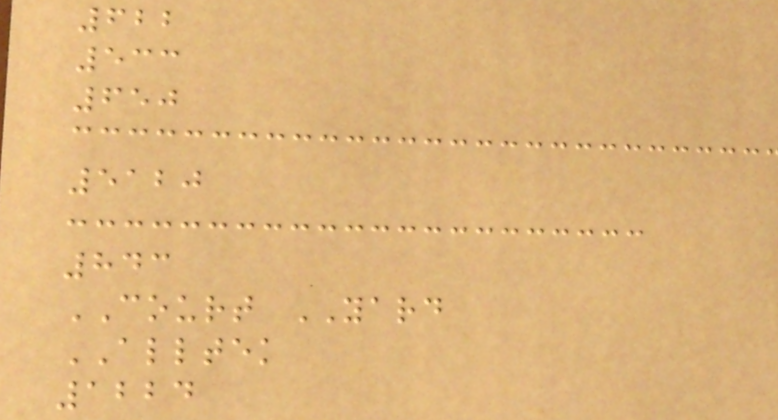622
533
650
5120
843
COURT YARD
ALLTEK
1224
